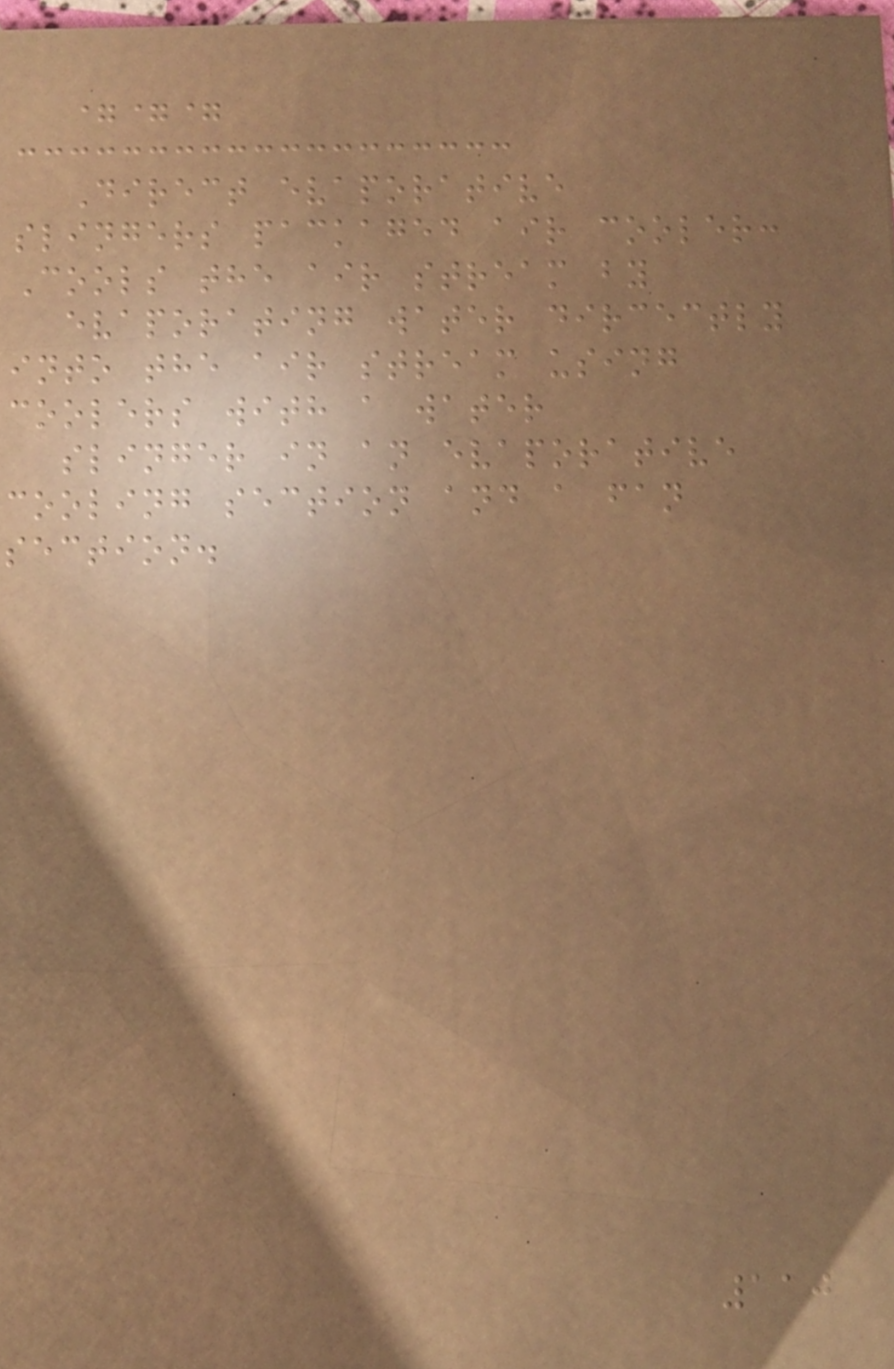===
Direct evaporative
slingers packaged air cooler:
Cools the air stream by
evaporating water dircectly
into the air stream using
coolers with a water
slinger in an evaporative
cooling section and a fan
section.
110
